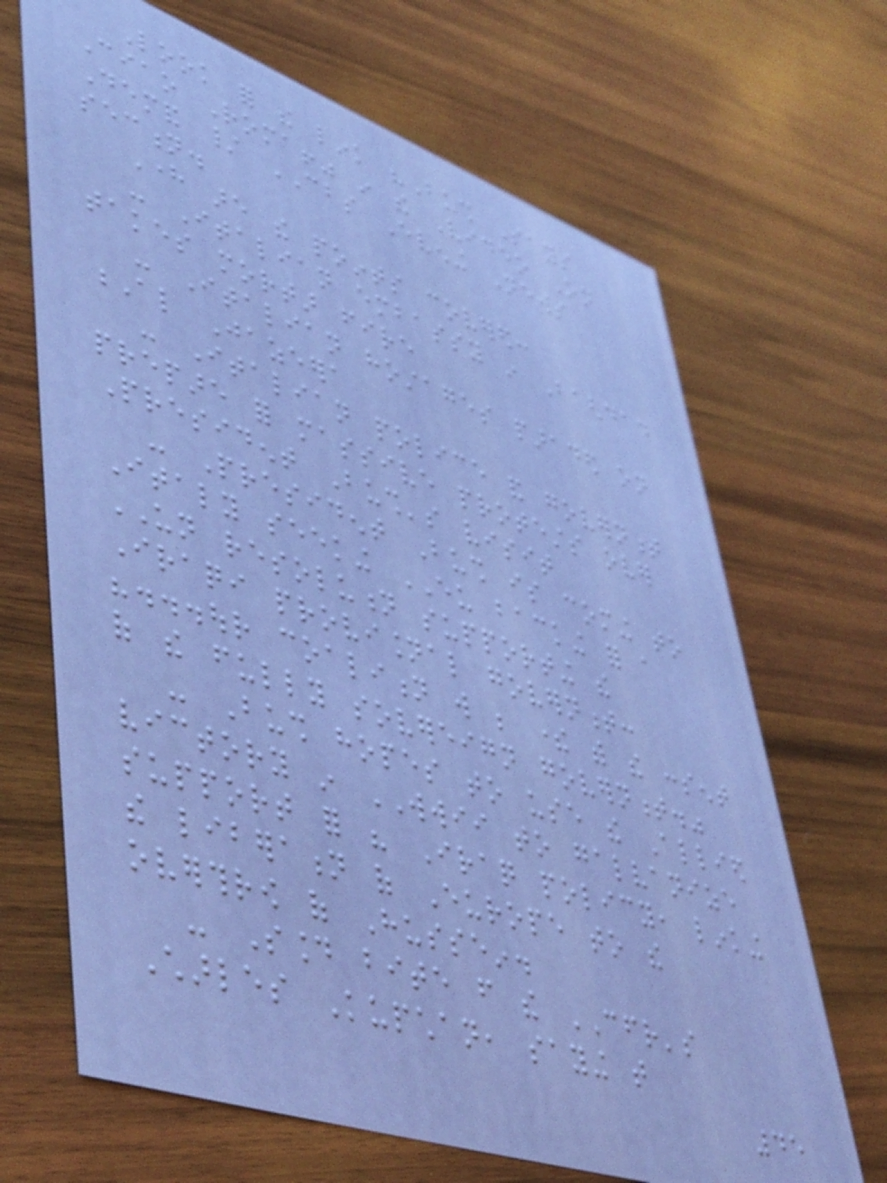Look for the link "Bush Says
Ciao Roma!" in the Video On
Demand / CBS Evening News
section.
Here are the points covered:
- Italian embassy in Baghdad
takes mortar fire
- Italian hostages paraded on
Al Jazeera
- Italian police and government
prepare for massive protests over
President Bush's visit
- President Bush is coming to
Italy seeking EU backing for a
UN resolution supporting the
Iraqi provisional government:
"...our coalition will be there with the consent
of the fully sovereign government."
- Bush hopes to use the Allied
victory in WWII to galvanize
support for his Iraq policy, linking
the liberation of Europe to the
overthrow of Hussein.
- Sound bite from the CFR's
Charles Kupchan, saying that
45
